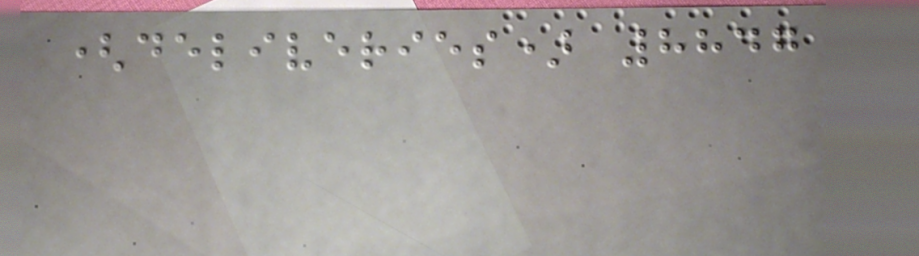(deliveries) 8847
